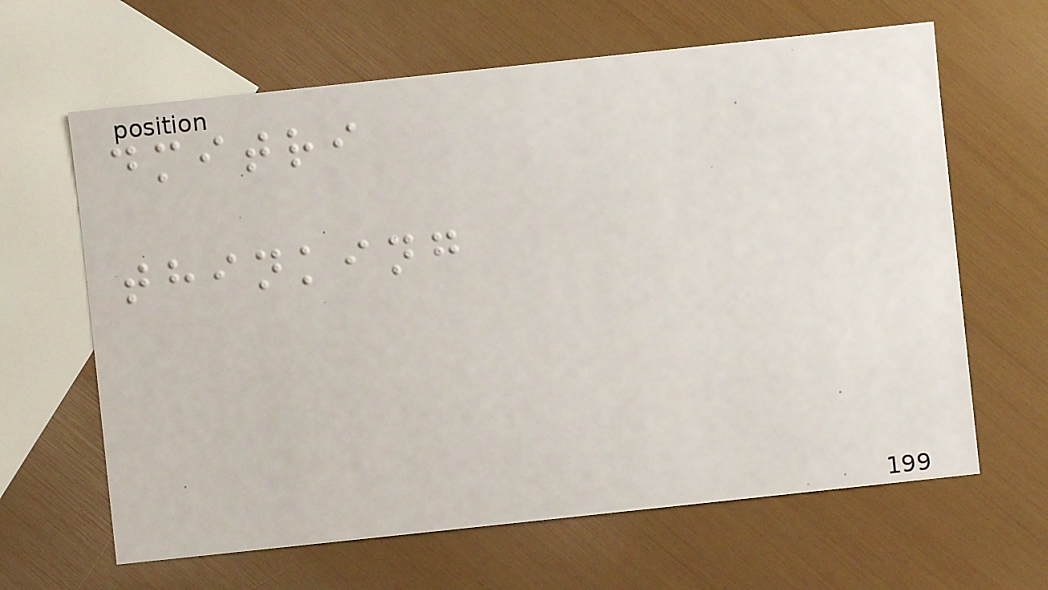dmitri
thinking
